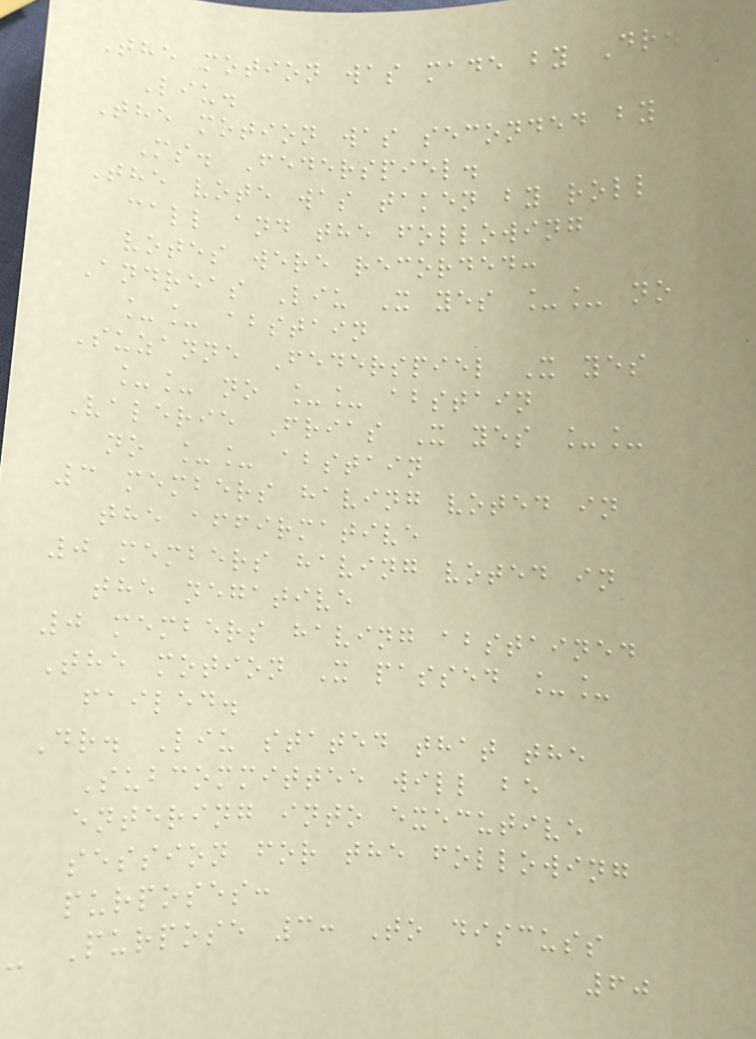The motion was made by Dr.
Liu.
The motion was seconded by
Ms. Federspiel.
The vote was taken by roll
call and the following
votes were recorded:
Andreas Liu X yes __ no
__ abstain
Suzanne Federspiel X yes
__ no __ abstain
Valerie Frias X yes __
no __ abstain
3 members having voted in
the affirmative
0 members having voted in
the negative
0 members having abstained
The motion X passed __
failed.
Dr. Liu stated that the
Subcommittee will be
entering into executive
session for the following
purposes:
- Purpose 3: To discuss
60
